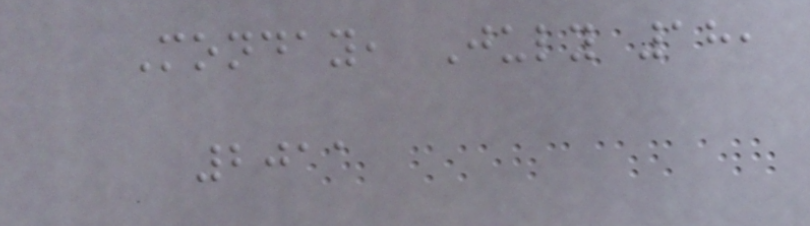Monday, July 18,
2011
